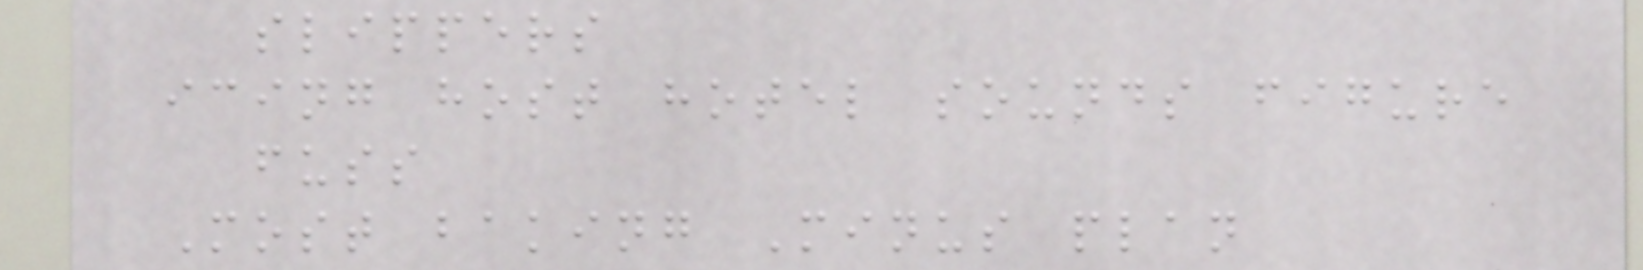slippers
icing host hotel sounds figure
fuss
Most baking Minus plan
